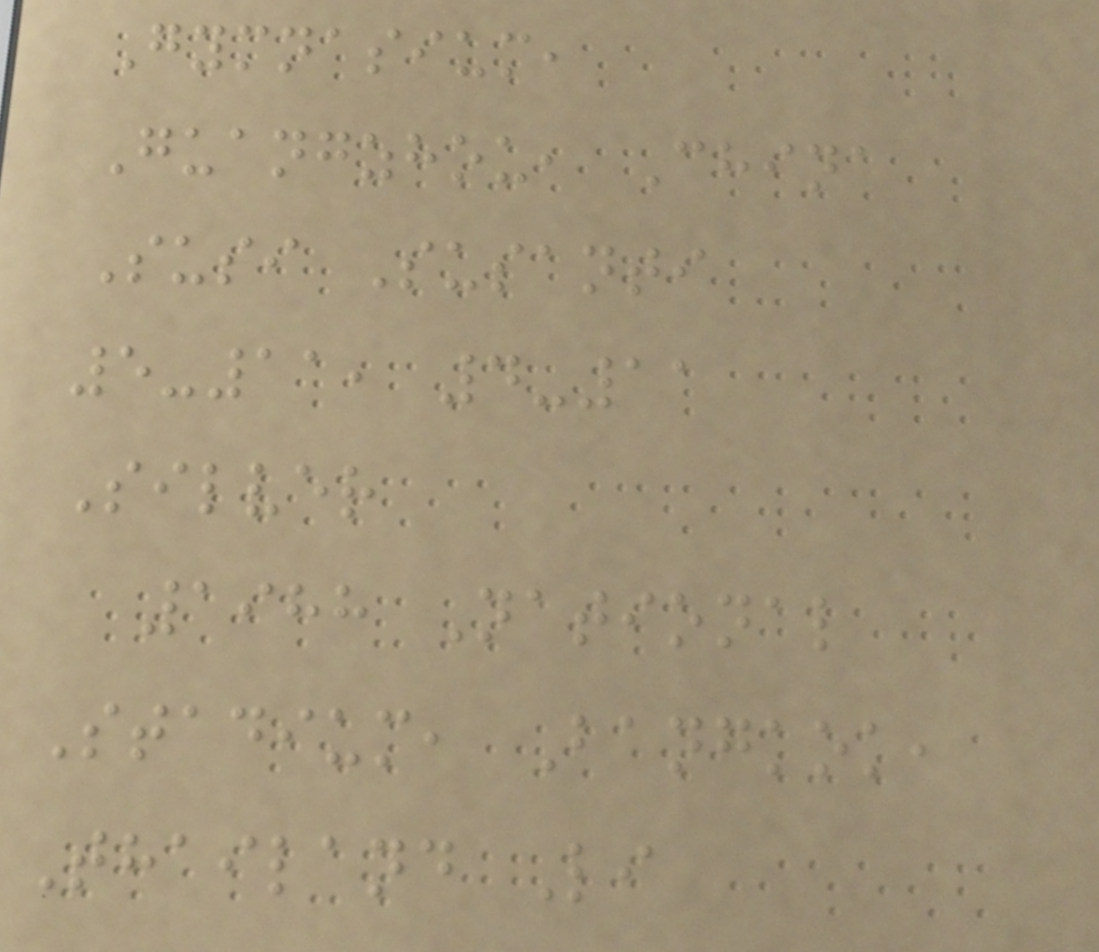Gymnasium,
Guangzhou, China
Susi Susanti
5-11, 4-11
Silver
1988 National
Stadium, Bangkok,
Thailand Li
